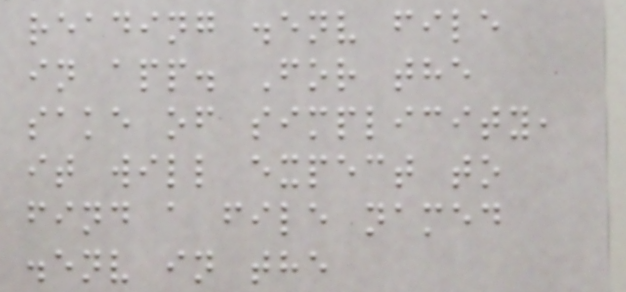reading .env file
in app. For the
sake of simplicity,
it will expect to
find a file named
.env in the
